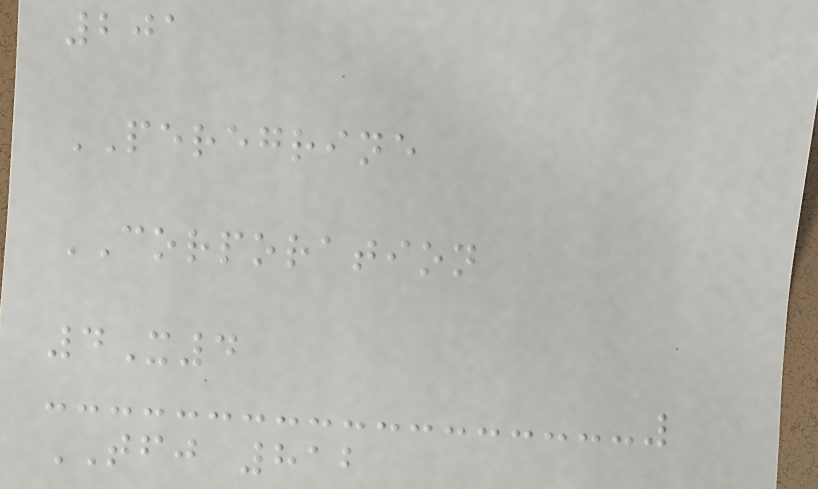201
PEREGRINE
CORPORATION
4X4
TFJ 812
